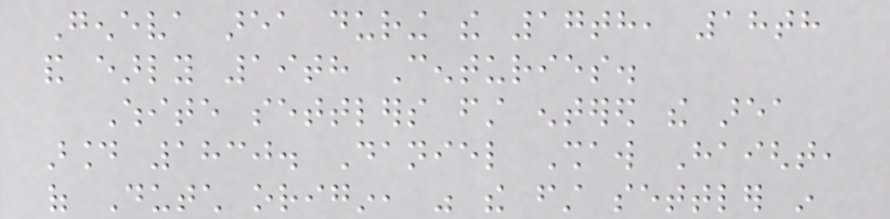Geneva area during the 17th, 18th
and early 19th Centuries.
White settlers first entered the area
around 1830. Daniel Shaw Haight,
of Dutch origin, was the first settler in
